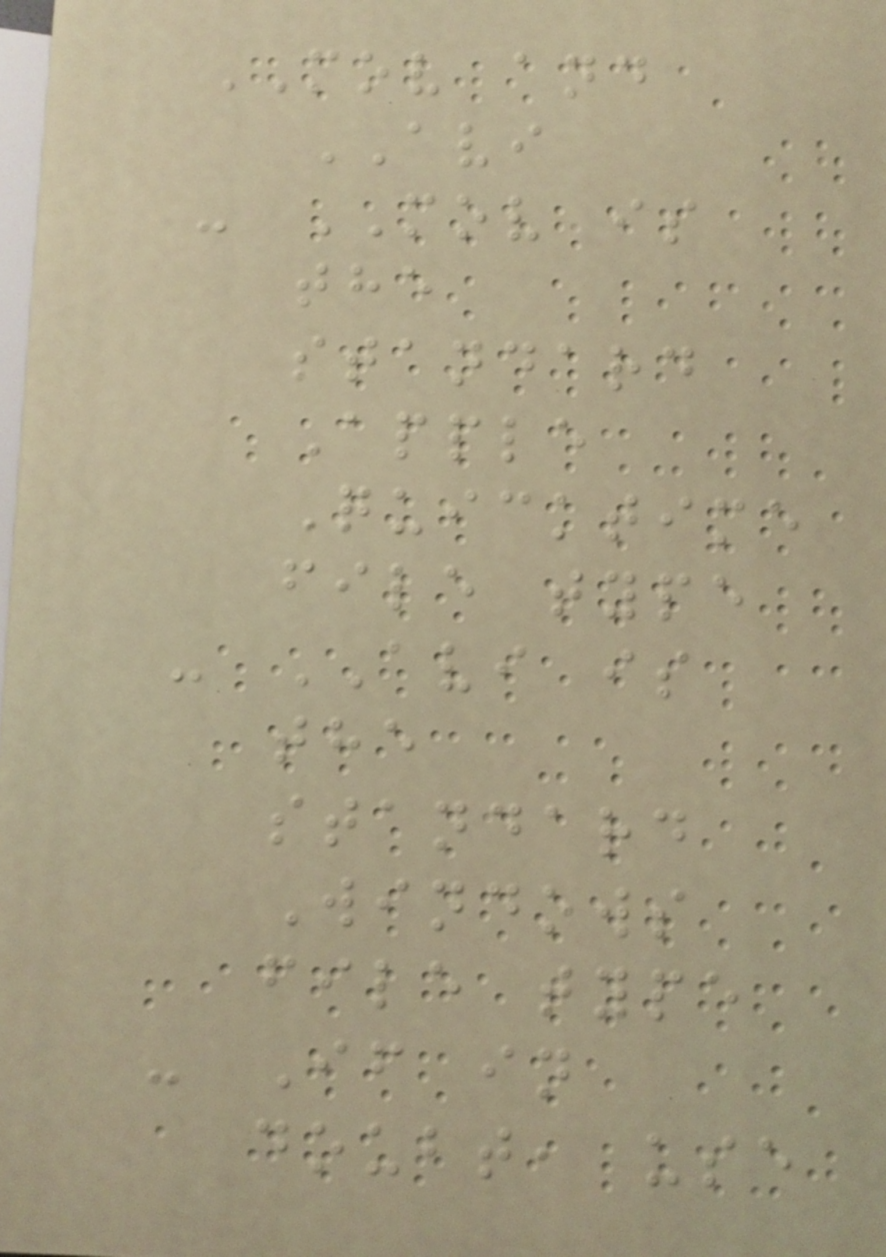MOV and
AVI
- MOV is
the
standard
Apple
Quicktime
file type
- AVI is
the
standard
Windows
file type
- If in
doubt, use
